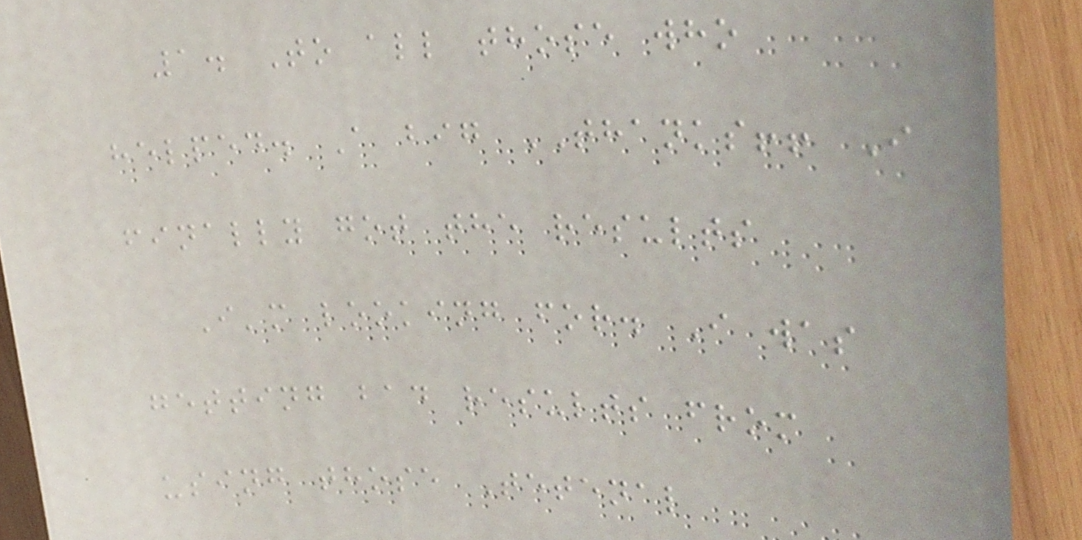1. To all those who
helped. A big THANKS!! I
finally got the results
I'm looking for. I was
getting bad results from
using those Tetenal
